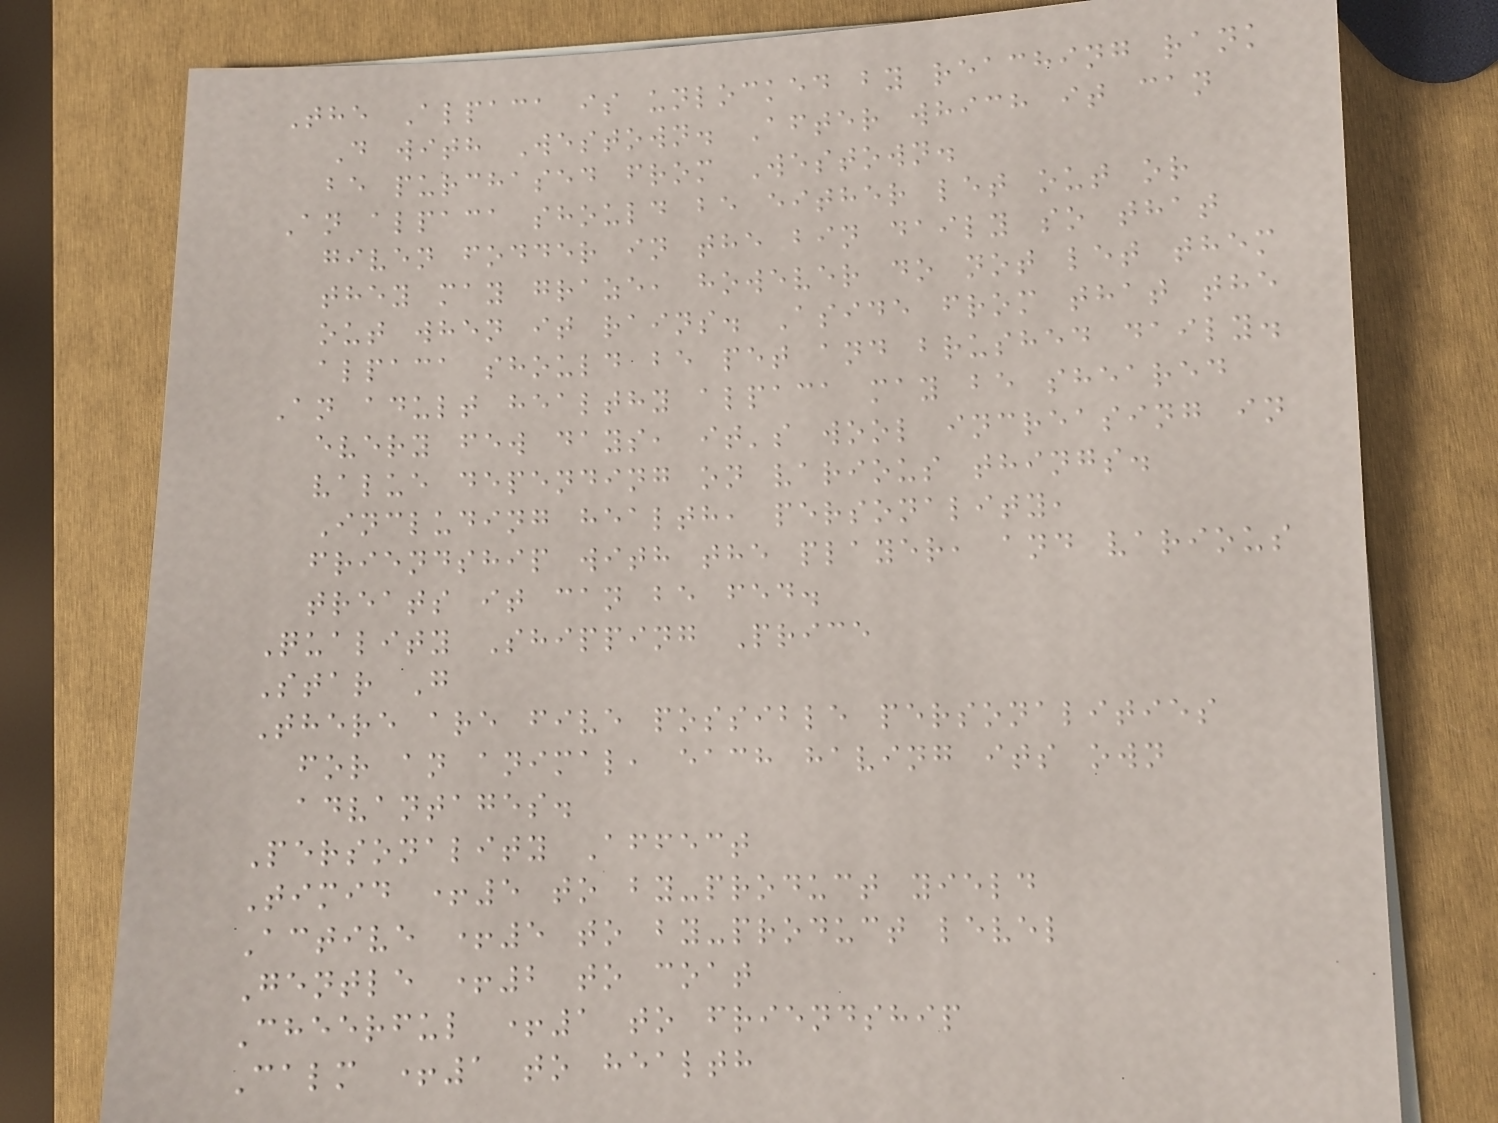The Alpaca is unlocked by reaching rank
D with Westown. After which it can
be purchased from Westown.
An alpaca should be either let out or
given fodder in the bin daily so that
they may graze, however do not let them
out when it rains. Aside from that the
alpaca should be pet and brushed daily.
An adult healthy alpaca may be sheared
every few days, it's wool increasing in
value depending on various things.
Including health, personality,
friendship with the player, and various
treats it can be fed.
Quality Shipping Price
Star G
There are five possible personalities
for an animal, each having its own
advantages.
Personality Affect
Timid +5 to by-product yield
Active +5 to by-product level
Gentle +2 to coat
Cheerful +1 to friendship
Calm +1 to health
